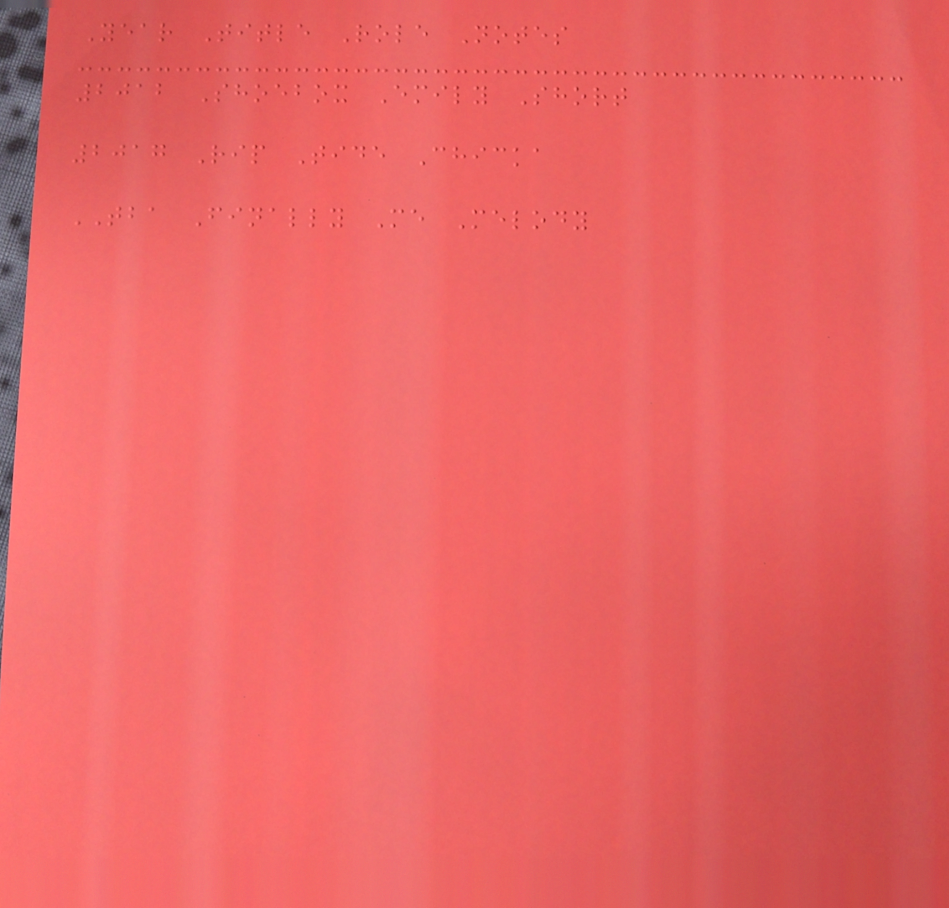Year Title Role Notes
2012 Shoebox Emily Short
2017 Rip Tide Chicka
TBA Finally Me Melody
